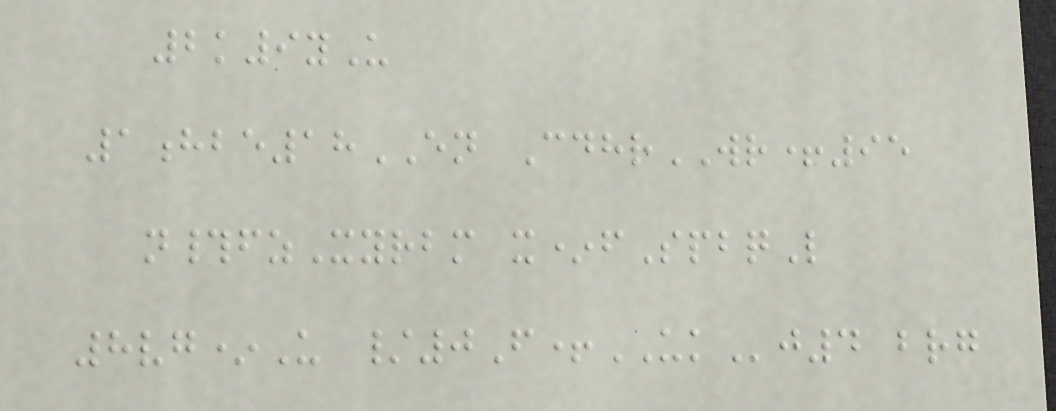2k9yU
1hbe18EN CdhrWR+95
n#fzXyrbm x*fSpbqL
8vg*U /0F+UKj4 brg
